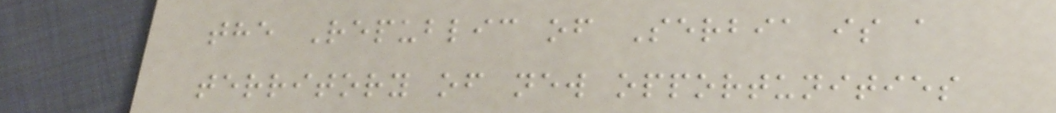the Republic of Serbia is a
territory of new opportunities
